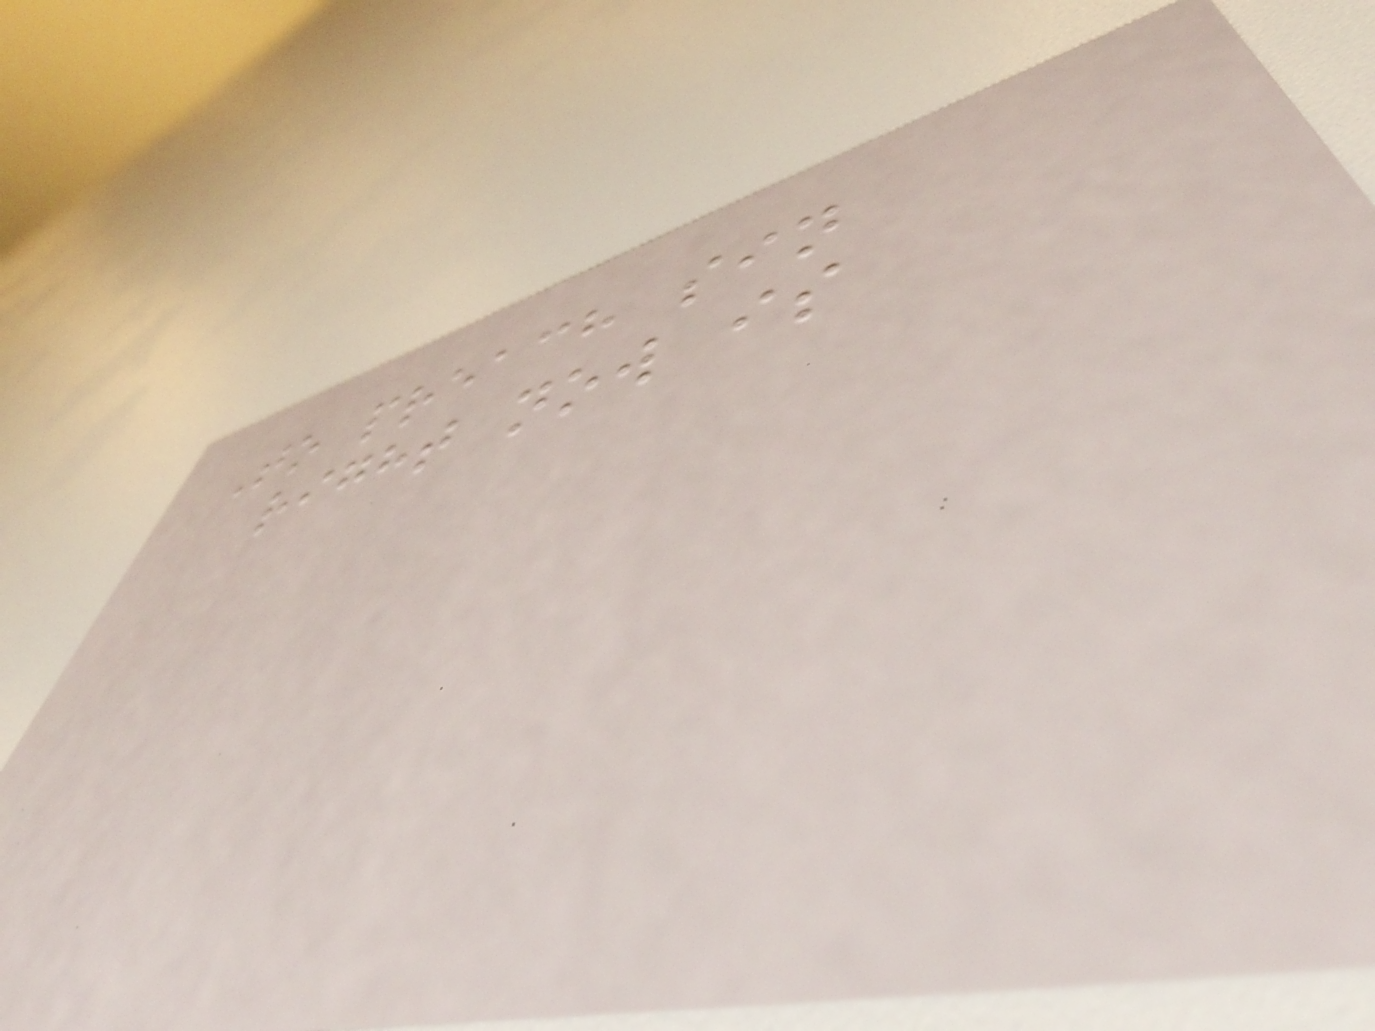To preach sin
right now is
